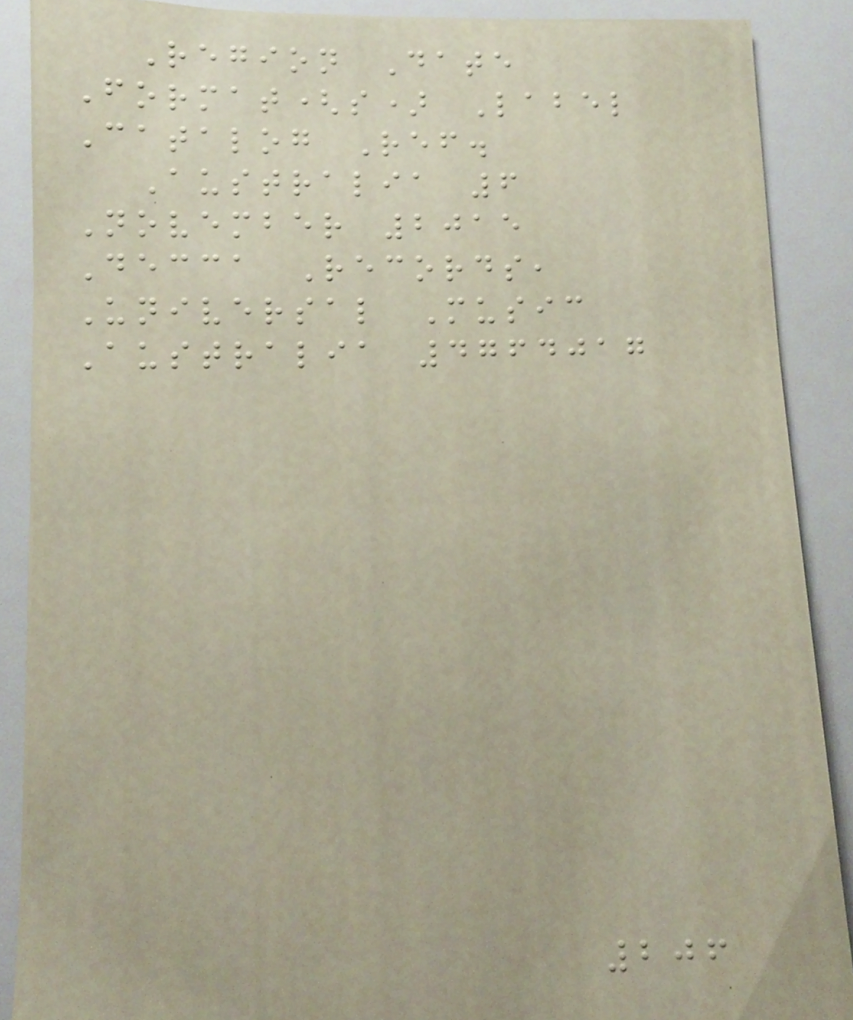Region Date
Format(s) Label
Catalog Ref.
Australia 6
November 2015
Decca Records,
Universal Music
Australia 4764017
206
